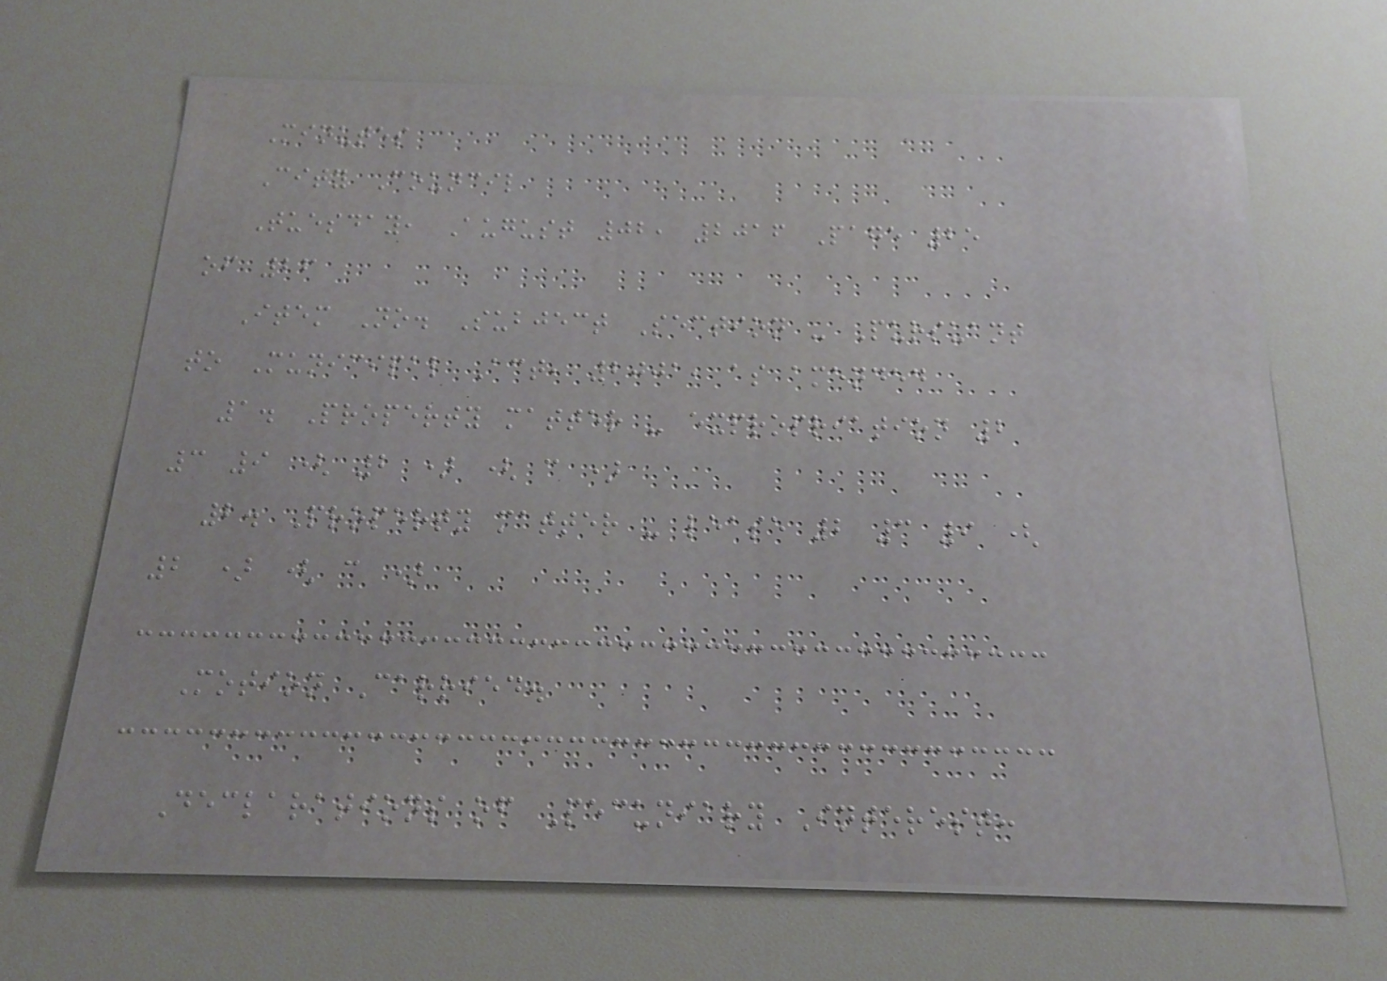Minutes
City Council
Tuesday, August 02, 2016 Page 25
of 26
Item No. Subject Section - Pursuant
to Municipal Act, 2001, as amended
1. Property matter - expropriation 2
3 9 ( 2 ) ( c )
2. Property matter - lease 2 3 9 (
2 ) ( c )
Motion Carried.
Declarations of Pecuniary Interest:
